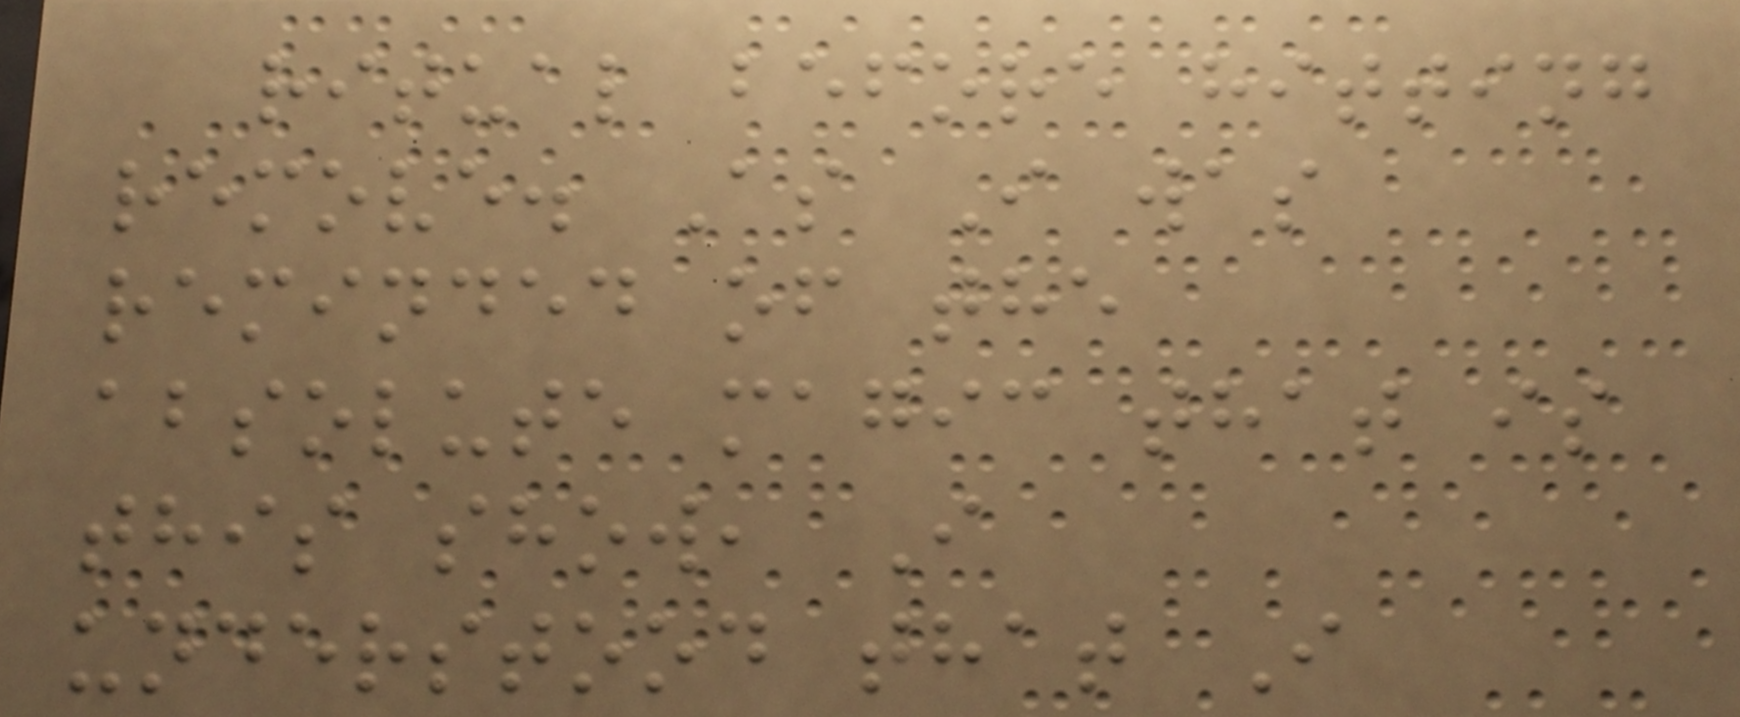ritual before hitting
remove. As I was
reminded of the
absolute magic that is
this show, I
understood that I
